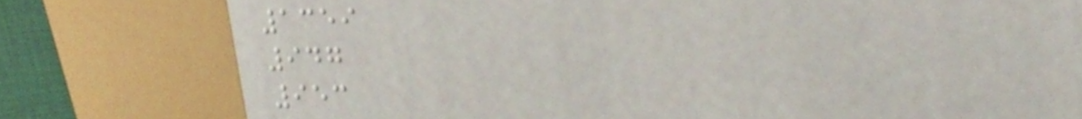1359
947
953
